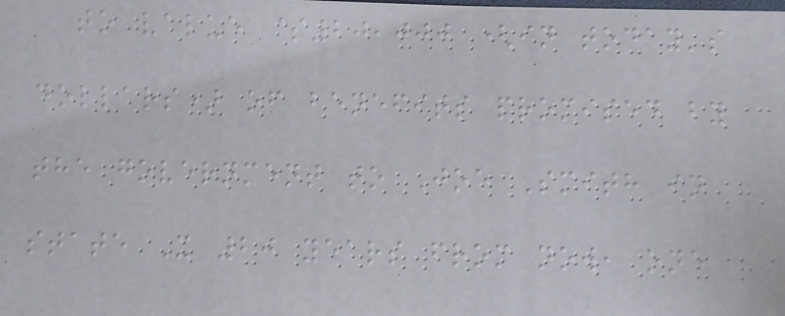to value $20,000 (in today's
dollars) of benefits promised by
the government to Joe Smith in
state X 20 years from now, one
